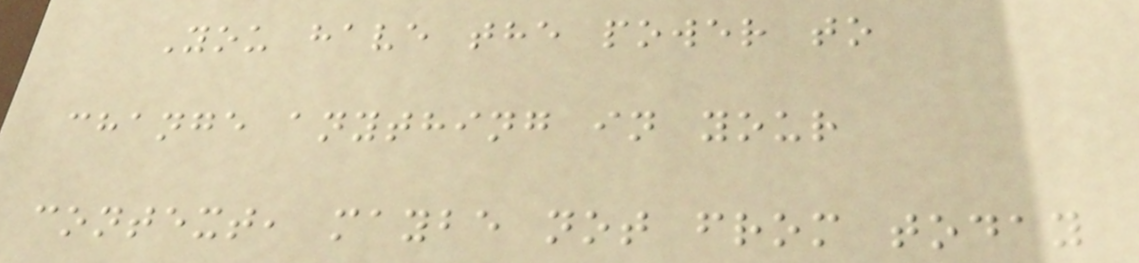You have the power to
change anything in your
context, maybe not from today
